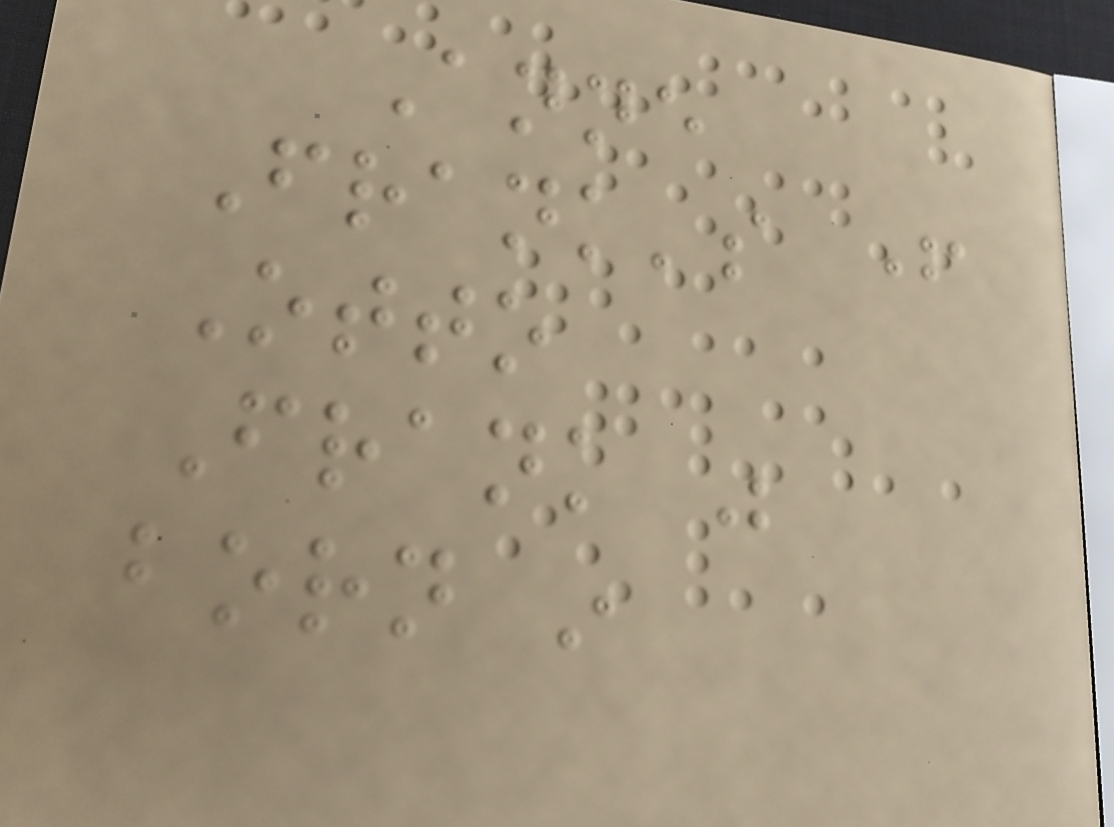Anne
Frank's father
Otto
Frank was
born in
